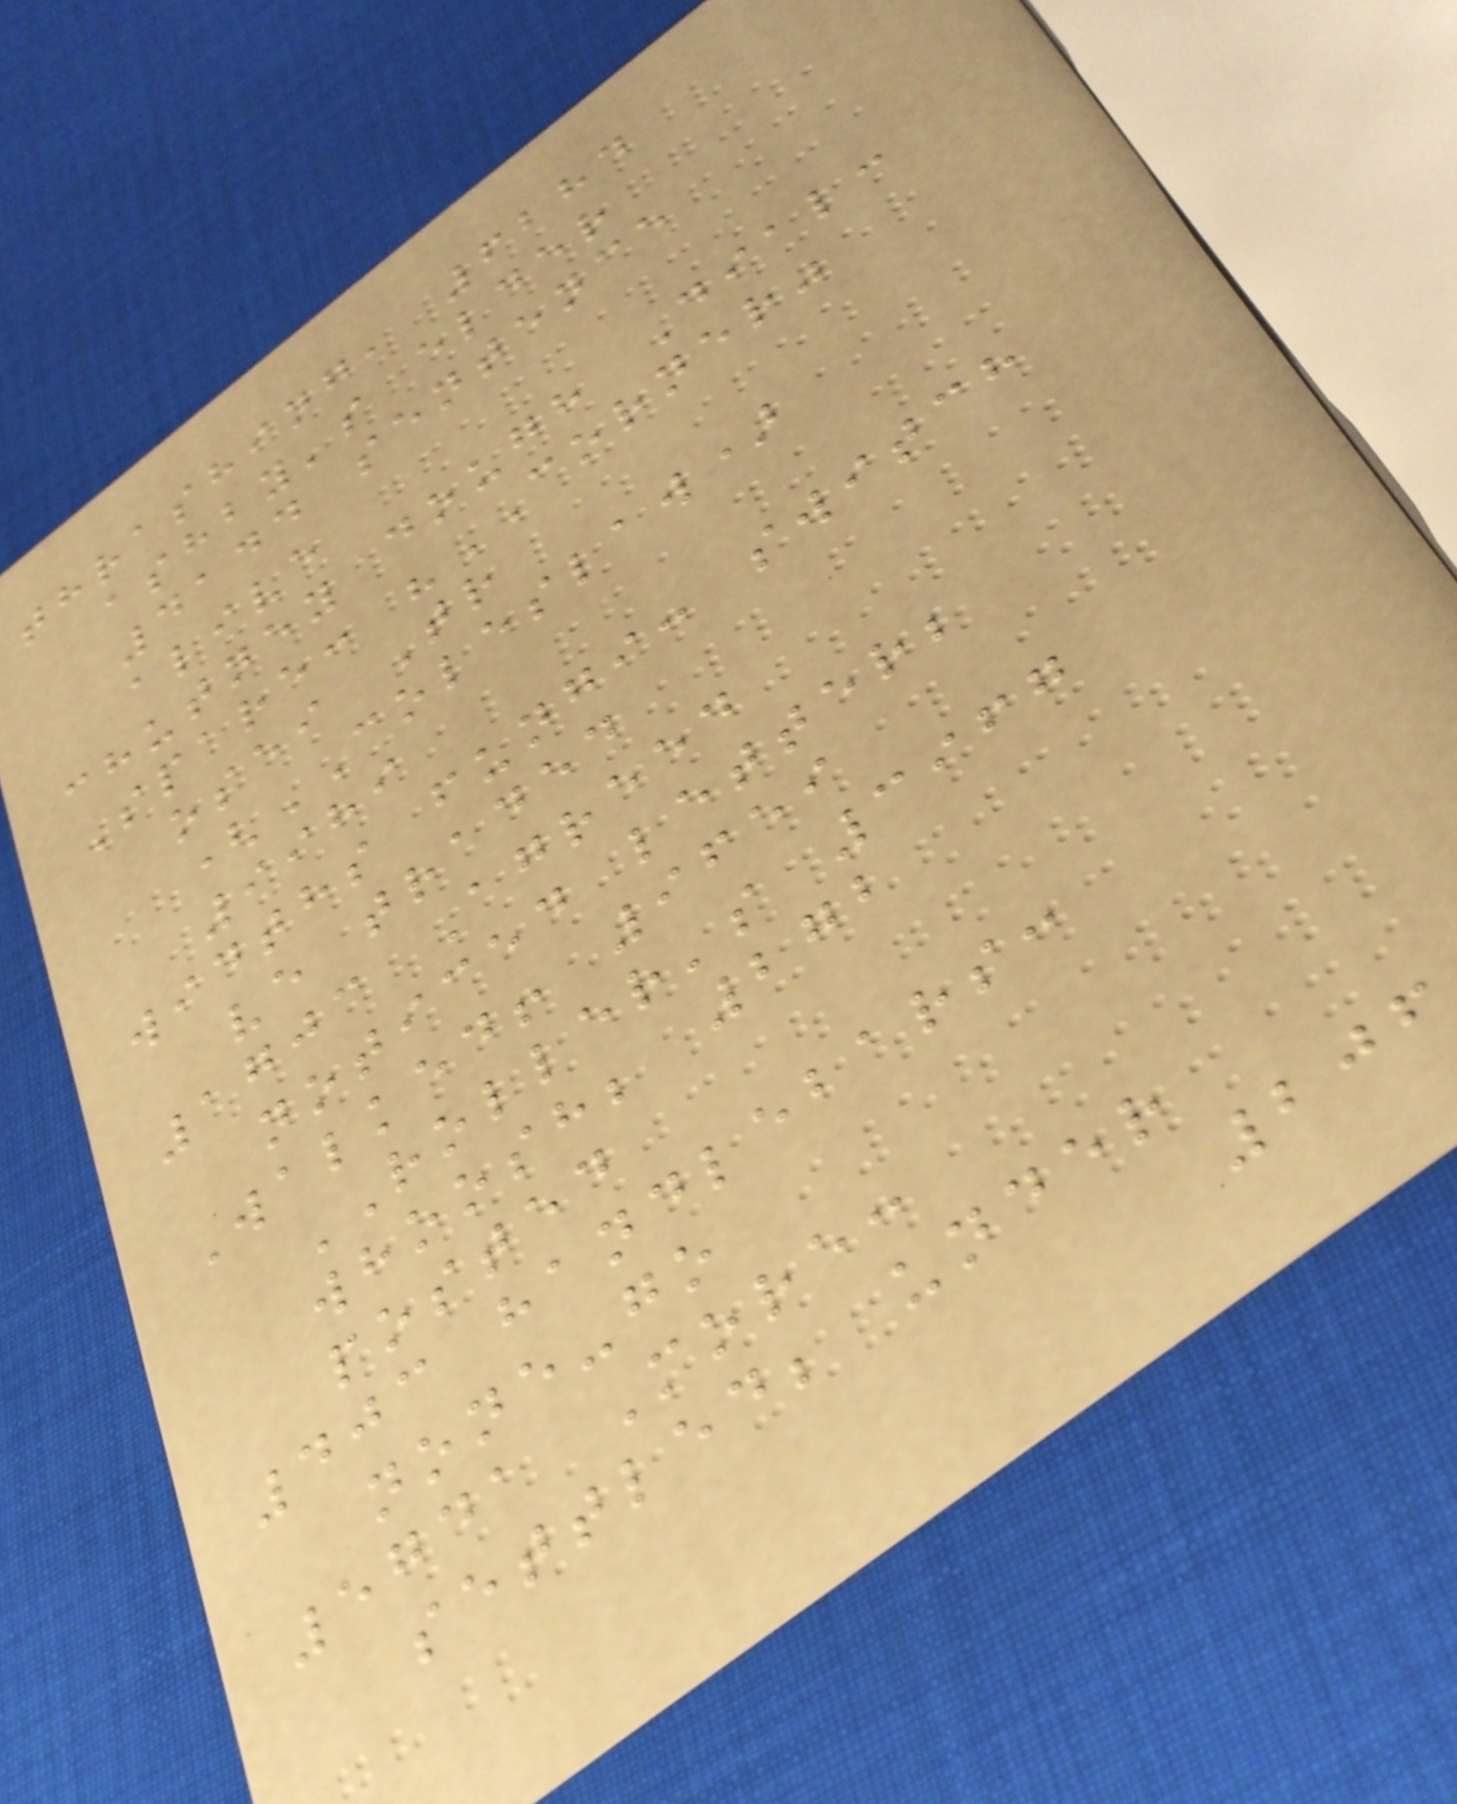thrashing, 6284
ashby's elder
4144 sentence
alive
chutney dough Dial:
Spare: "CORNER"
osei Tr
(COLESLAW)
9989
widths fungi: switch
ve traded
1703 Agreed
noticed letter;
Walked! 9659
ROLLER's 3967
whoosh; 272
posted
403 handlebars:
none-go
5741 More:
settled; under
206
